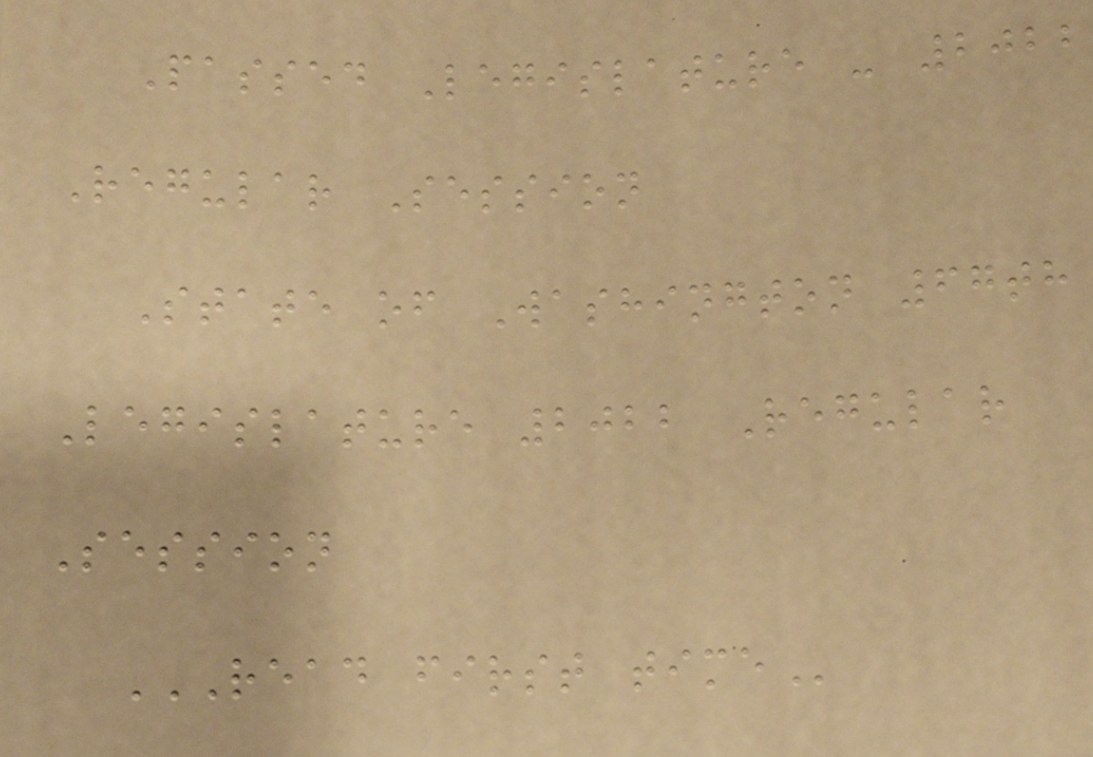Passed Legislature - 2022
Regular Session
State of Washington 67th
Legislature 2022 Regular
Session
READ FIRST TIME
